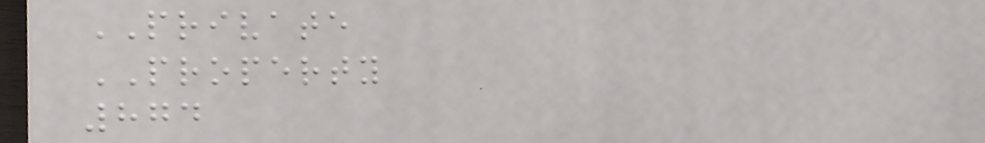PRIVATE
PROPERTY
874
